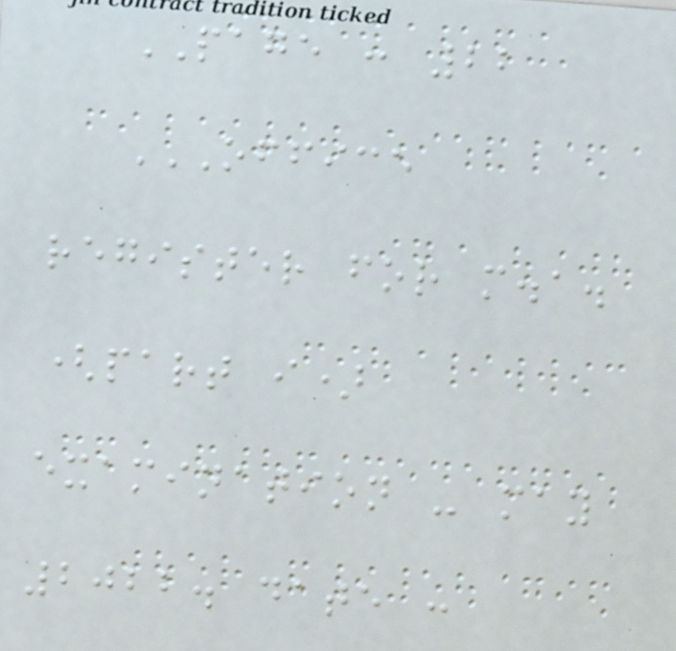PAGE : 22
OFFICE
REGISTER FOR M.A.
(PART I)
EXAMINATION - MAY
2022. DATE :
